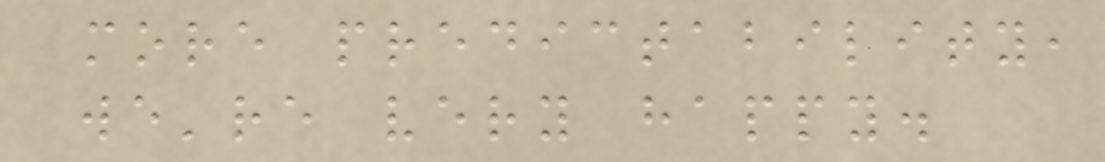more predictability,
we're very happy.
